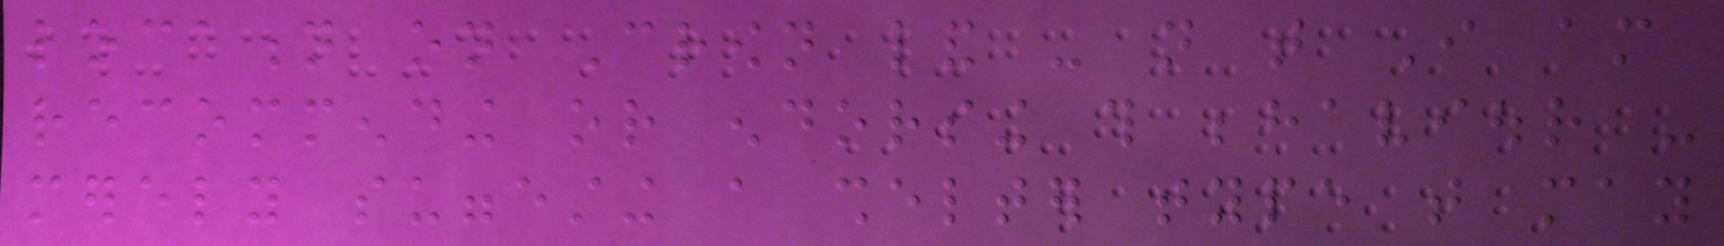location on Crown land - not that I am
recommending or endorsing this behaviour -
merely suggesting a shelter type that may
